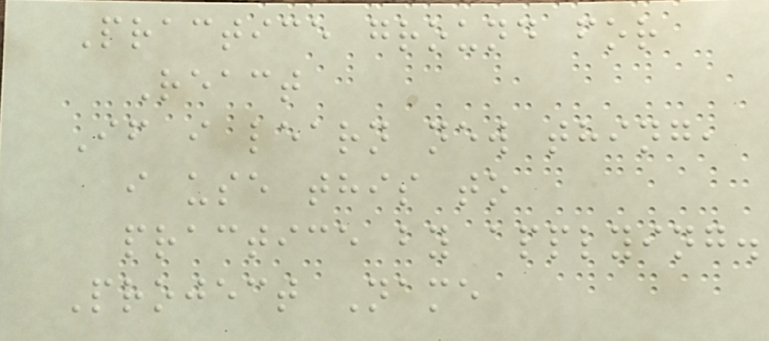Practice ground for
React
If i learn new thing,
i use this to
practice by applying.
Project Name
